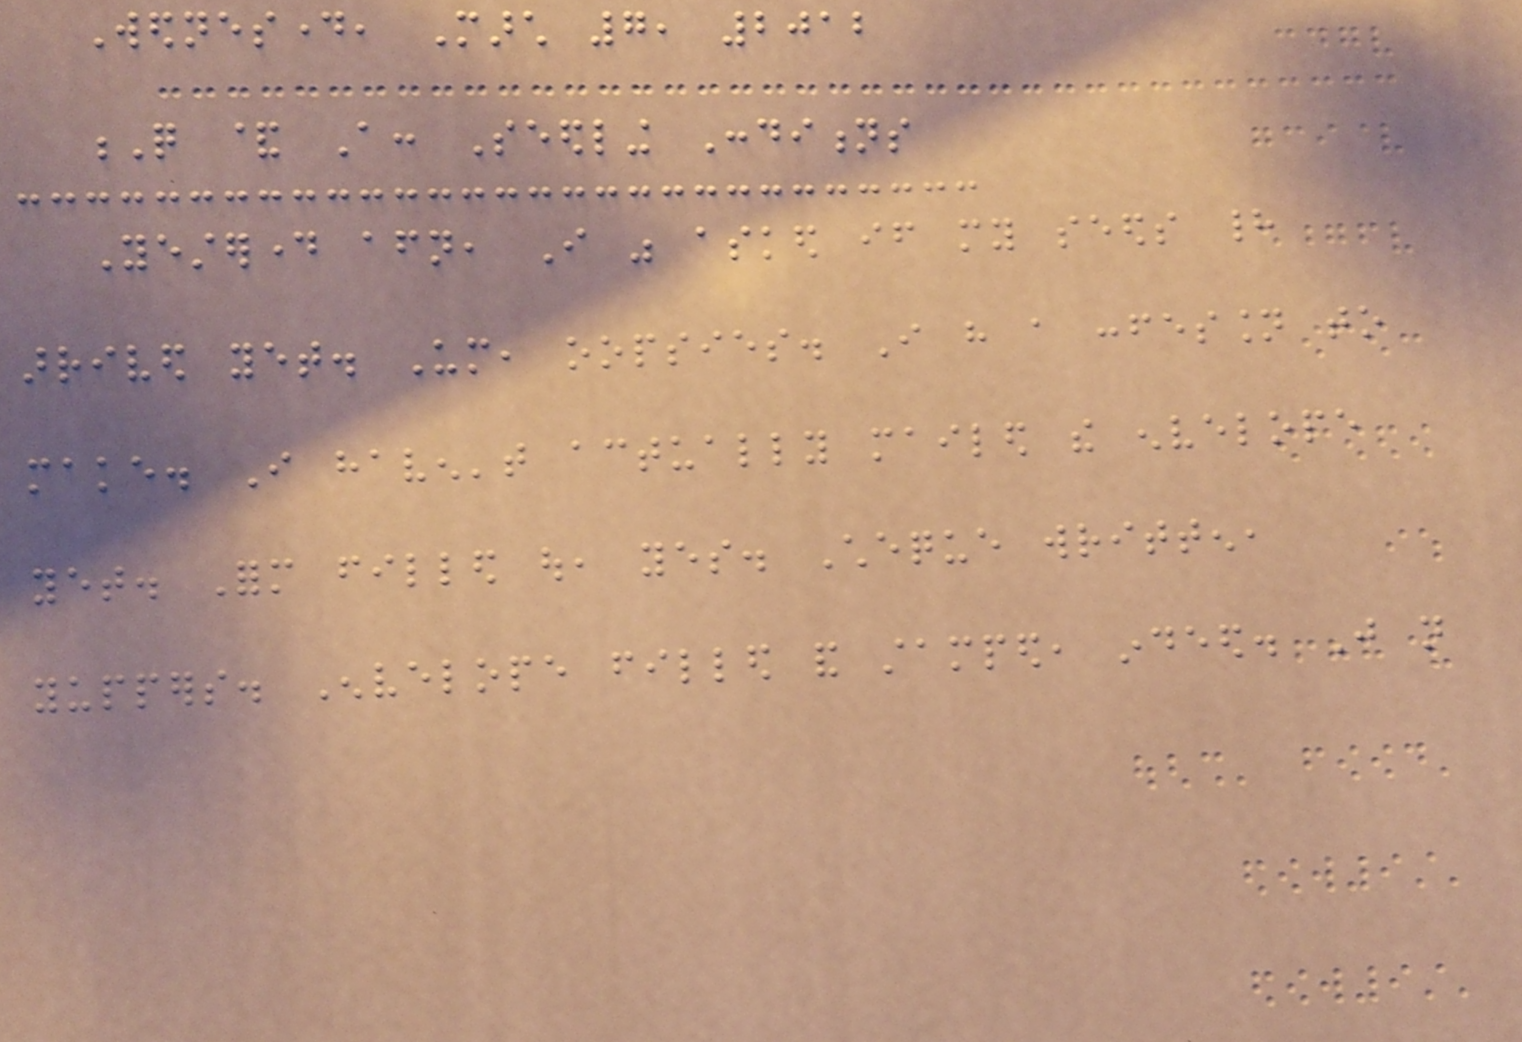Wednesday, March 7, 2012
Q & A: Seedling Conditions
Yesterday afternoon, I was asked if my seeds had
arrived yet. Um, oopsies. I have a confession to
make. I haven't actually mailed the envelope
yet. Form filled out, yes. Cheque written,
yuppers. Envelope filled and stamped, indeed. Just not
